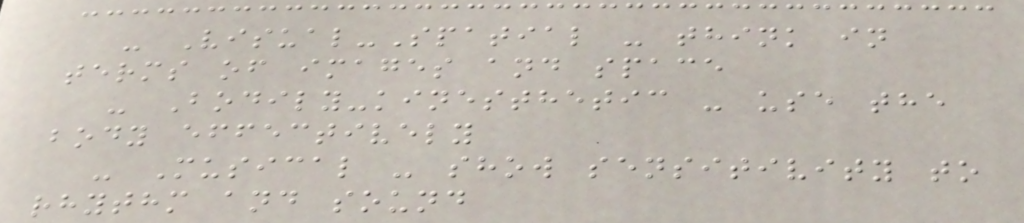- Visual-Spatial - think in
terms of images and space
- Bodily-kinesthetic - use the
body effectively
- Musical - show sensitivity to
rhythm and sound
